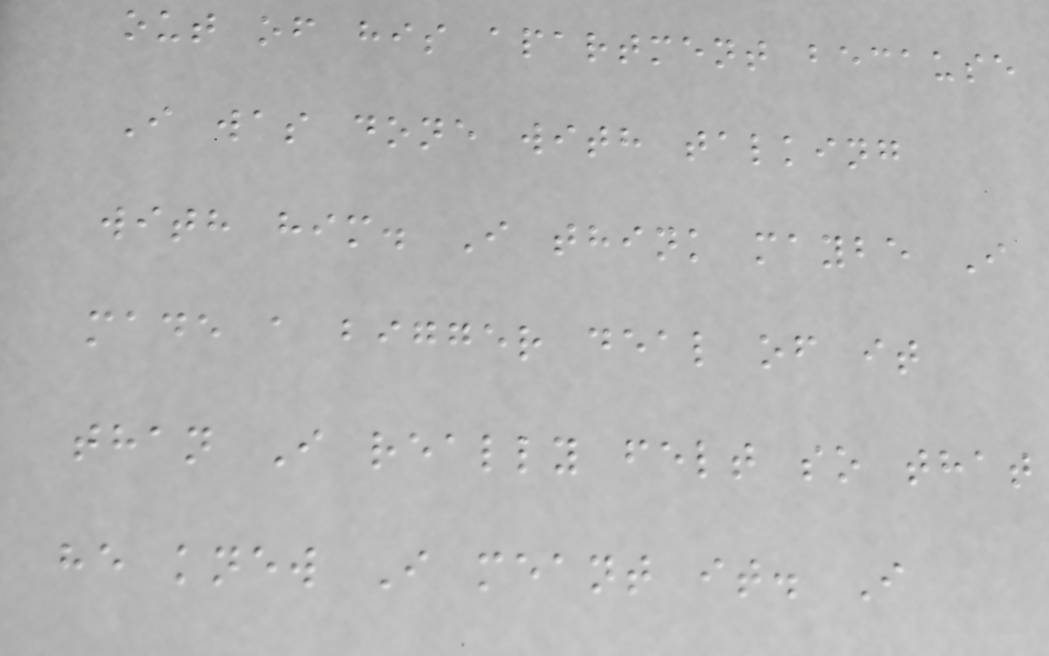out of his apartment because
I was done with talking
with him. I think maybe I
made a bigger deal of it
than I really felt so that
he knew I meant it. I
